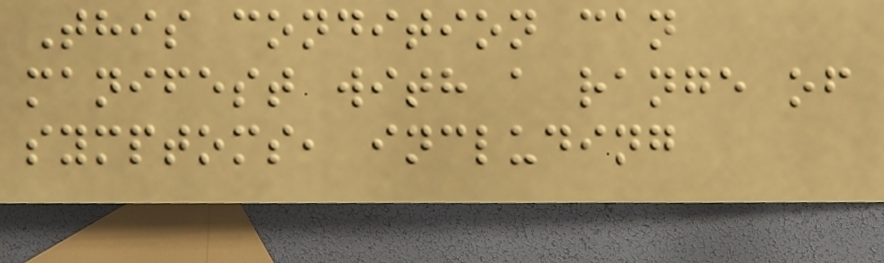This condition can
manifest with a range of
symptoms, including
